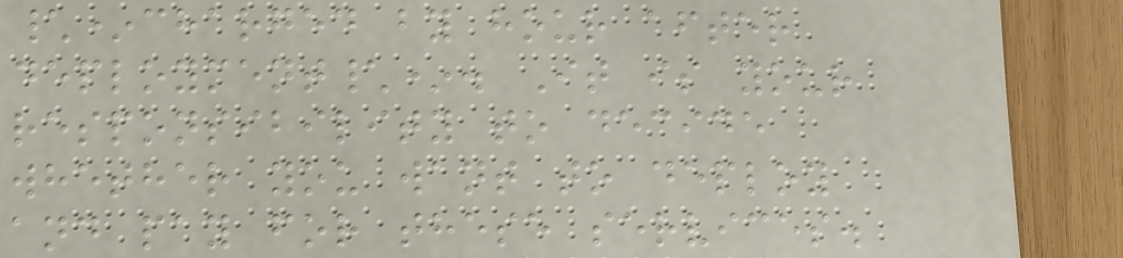\*charged by hour after
deployment\*. It is your
responsibility to decide
whether you want to deploy
and pay for these services.
